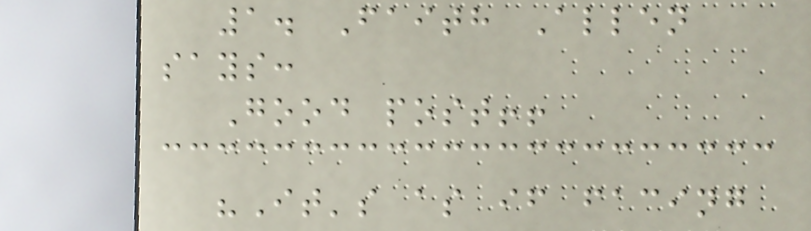1. Faith Allen
says:
Good post!!
"It's as if facing
